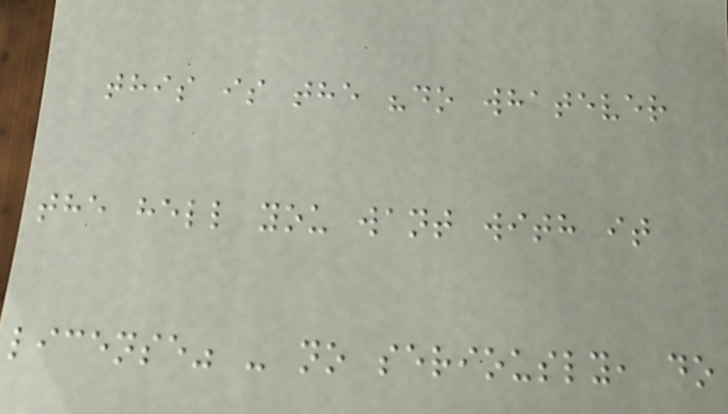this is the "do whatever
the hell you want with it
license" - no seriously, do
